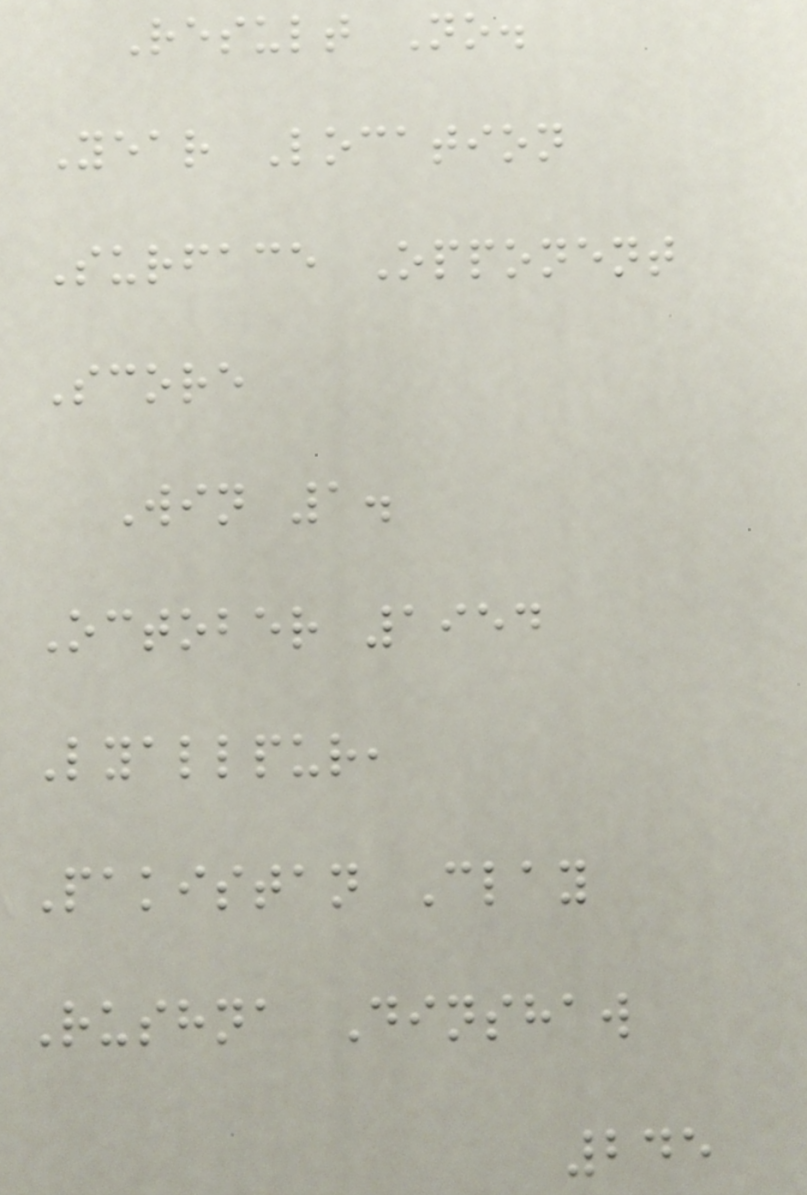Result No.
Year Location
Surface Opponent
Score
Win 1.
October 1954
Lyallpur,
Pakistan Clay
Rushna Dinshaw
245
